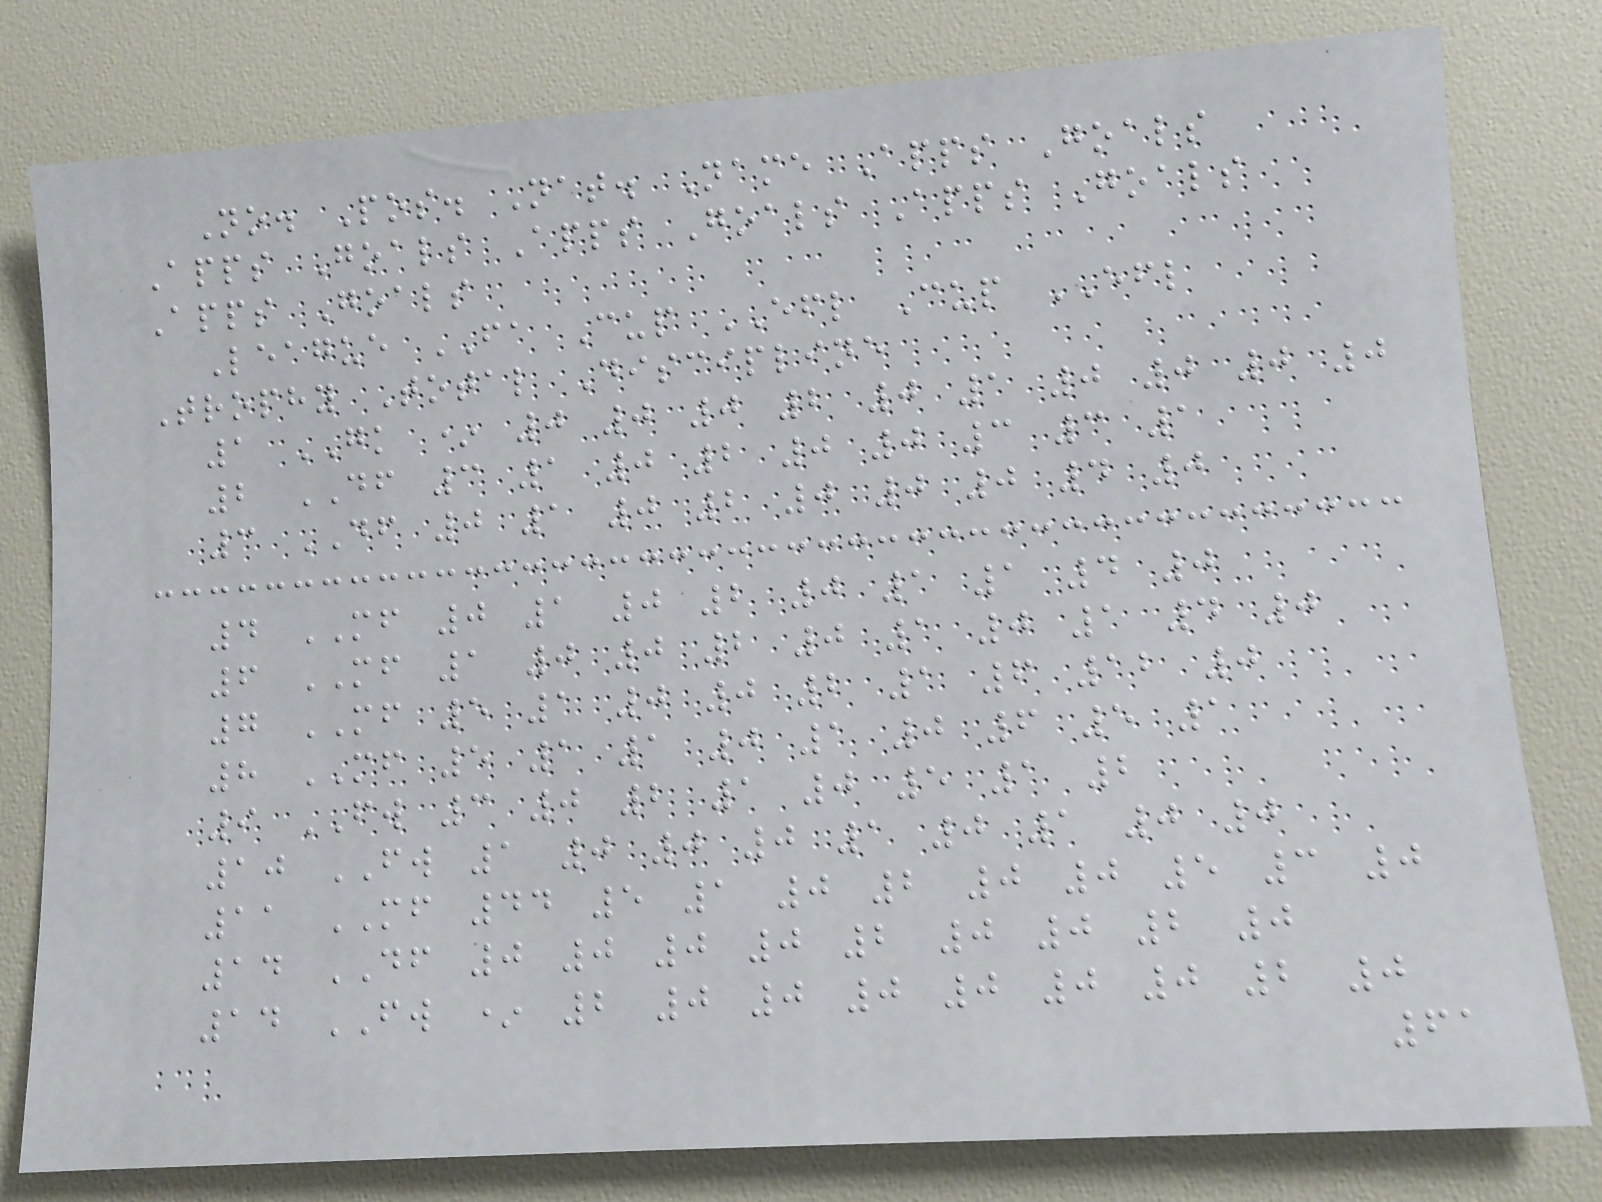No. Pos. Nat. Name Apps Goals
Apps Goals Apps Goals Apps Goals
Apps Goals
League FA Cup EFL Cup EFL
Trophy Total Discipline
1 GK * 0 0 0 2 0 1 0 0 0 0
2 DF 3 1 0 2 0 0 3 3 1
3 DF 0 1 0 2 0 0 0 4 0
4 MF 0 1 0 2 0 1 1 4 0
6 MF 1 0 0 2 0 1 0 1 4 0
7 MF 5 1 0 0 2 1 6 12 0
8 MF 5 1 1 0 1 0 6 5 1
9 FW 3 0 2 1 0 5 1 2
10 FW 1 0 0 0 1 0 1 0 0
11 MF 44 5 1 0 2 0 0 5 3 0
14 DF 0 0 0 0 2 0 0 2 0
14 FW * 2 0 0 0 0 0 0 2 0
61
